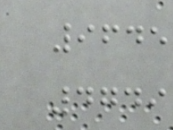9645
4749
